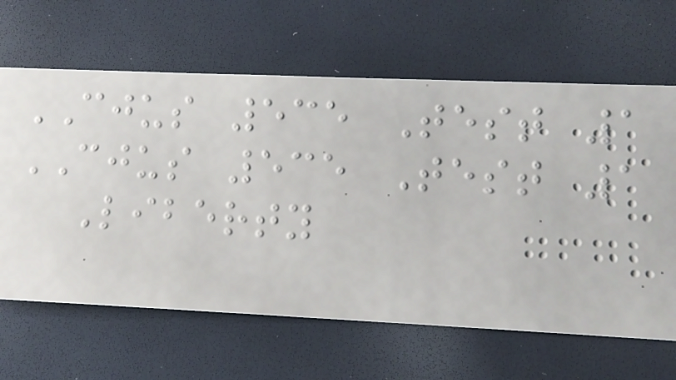CJUS 535 Test 1
CJUS 535 Test 1
Liberty
